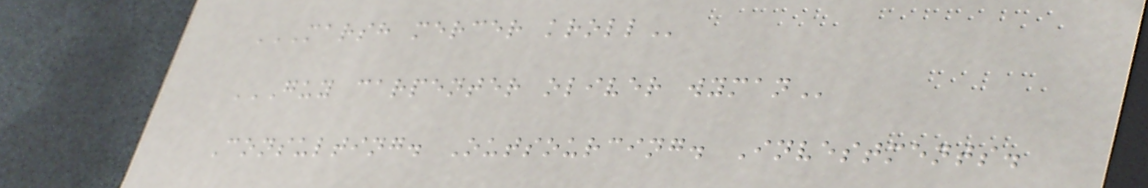MARSH MERCER KROLL
GUY CARPENTER OLIVER WYMAN
Consulting. Outsourcing. Investments.
